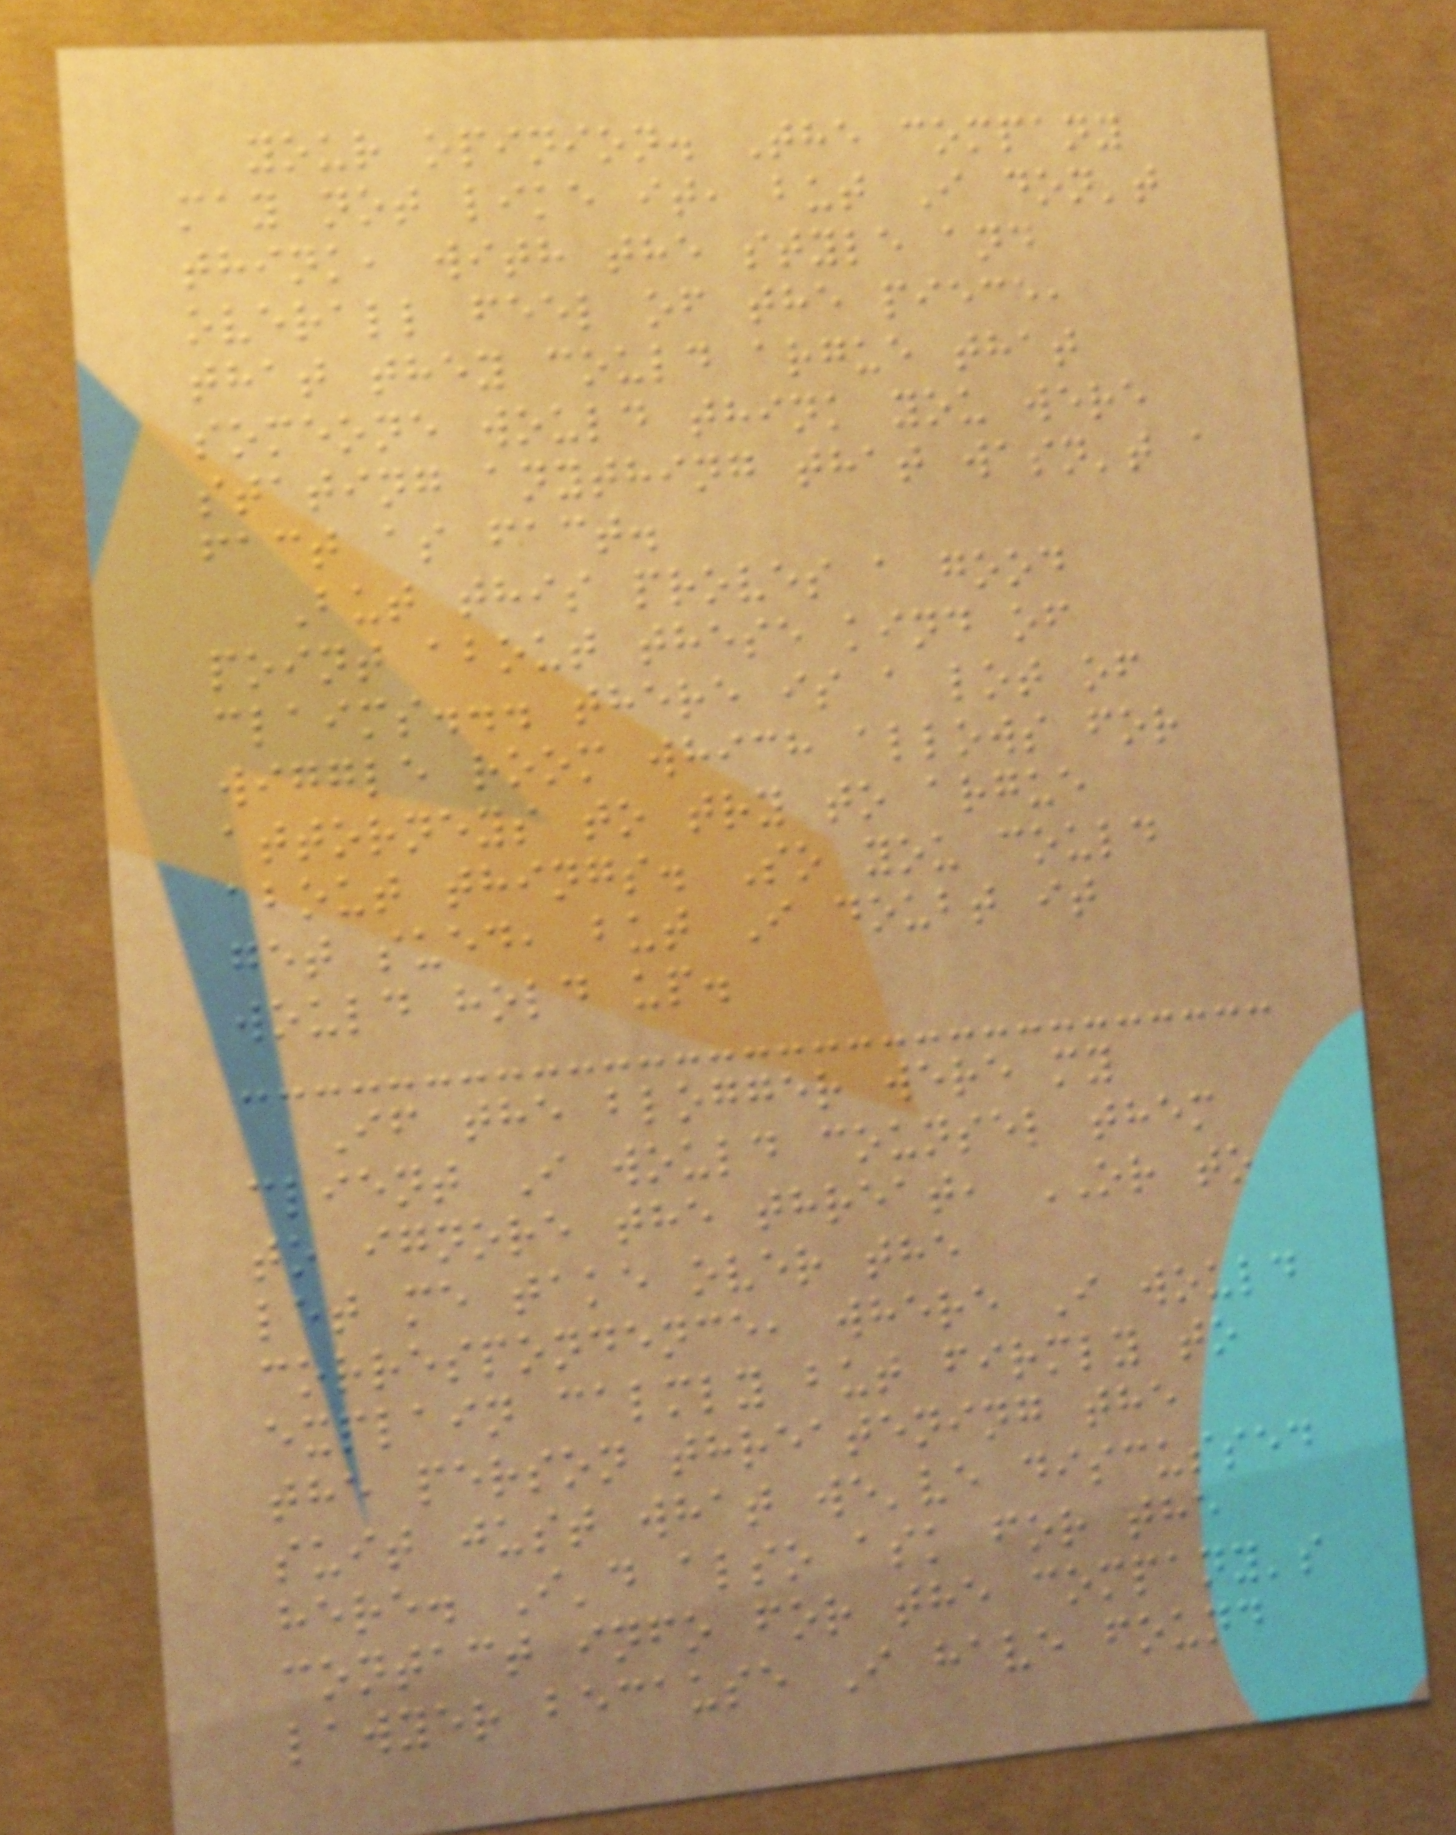your opinion. The company
may not like it, but I don't
think, with the style and
overall feel of the piece,
that they could argue that
someone would think you were
stating anything that wasn't a
fact as fact.
But this proves a good
point about these kind of
claims... there is a lot of
wiggle room which allows for
attorneys to try to argue
about things. So you could
get sued, but I doubt it
would hold up.
If the blogger were my
client I would counsel them
to ignore the threat, OR to
let me take over the
correspondence, where I would
explain calmly but firmly to
the person threatening the
suit just what we've discussed
here. I'd also ask for the
contact info for the company's
lawyer because I have found
